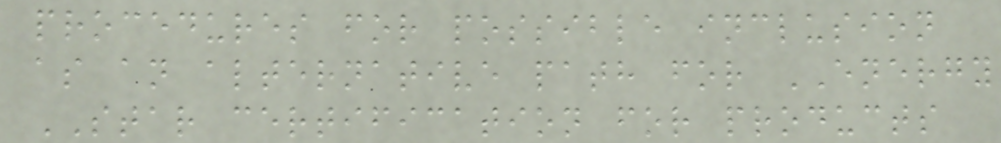procedures for possible inclusion
as an alternative path for ENERGY
STAR certification for products
